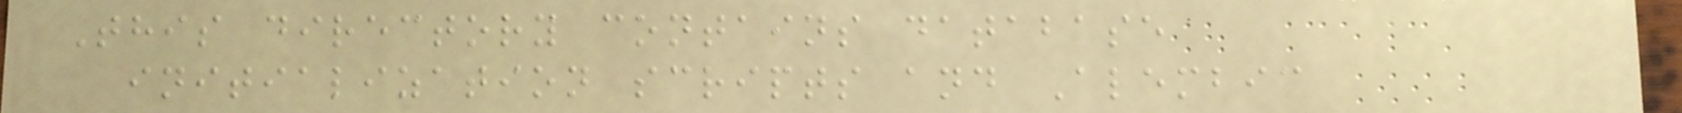This directory contains database
initialization scripts and Alembic
